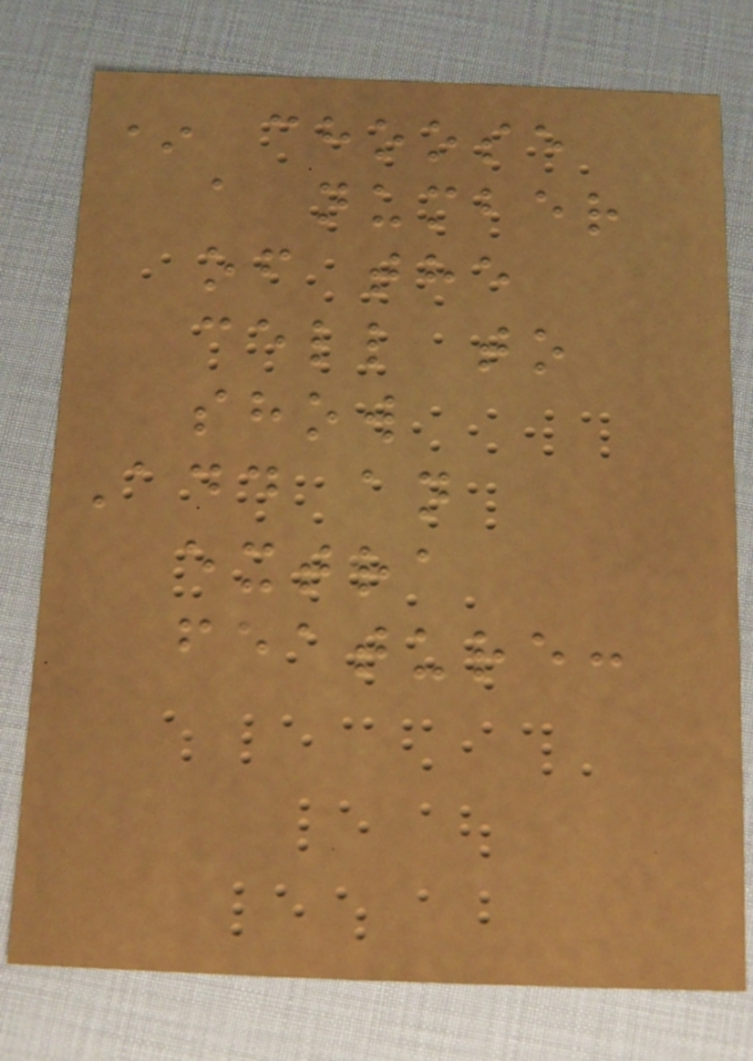* choose
a number
of the
cell to
show
Add an
extra
feature:
